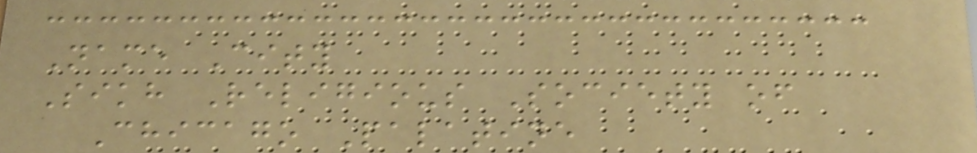Name City
Sikh Religious Society of
Chicago Palatine
